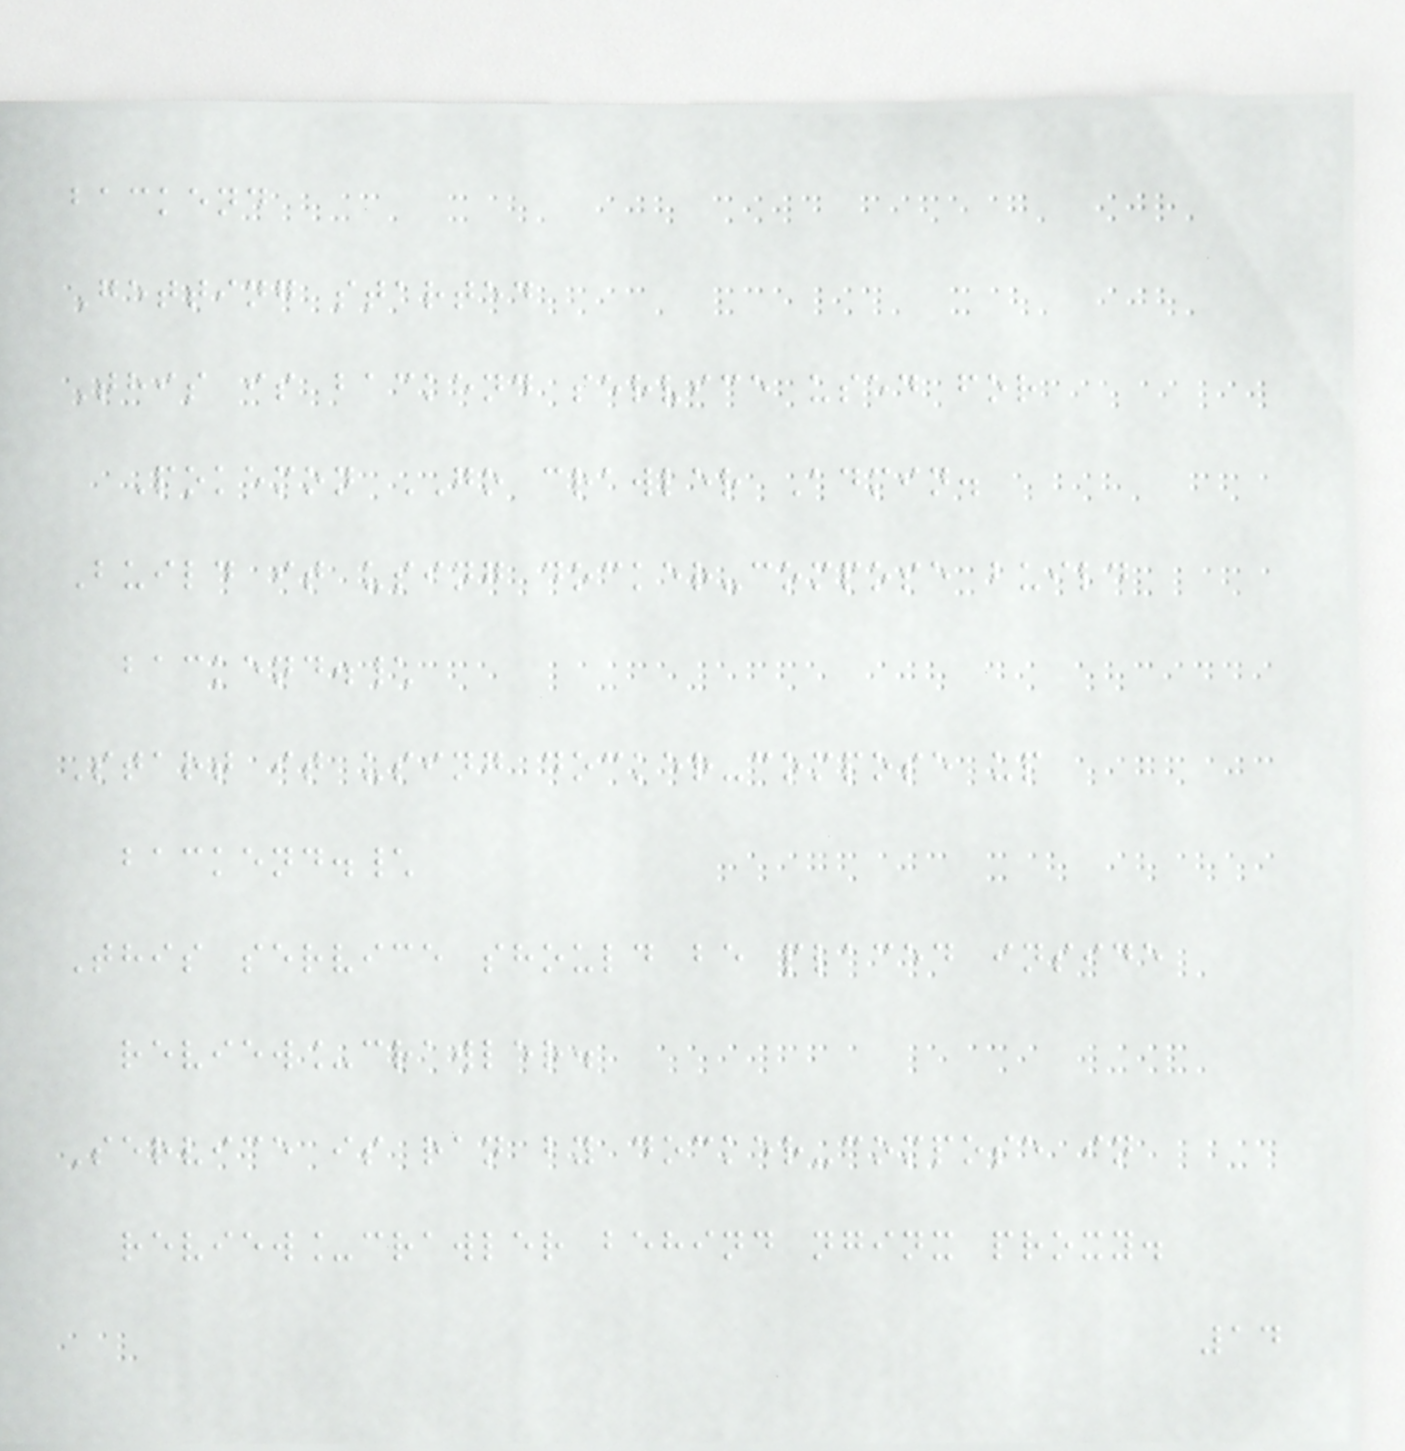backend
Getting started
This is backend service used for
Pokemon GO crawler Admin.
Build it using docker-compose build
backend.\
Start it using docker-compose up
backend.\
This service should be placed inside
review_crawler.
Service is ran by docker-compose in
review_crawler behind nginx proxy.
14
